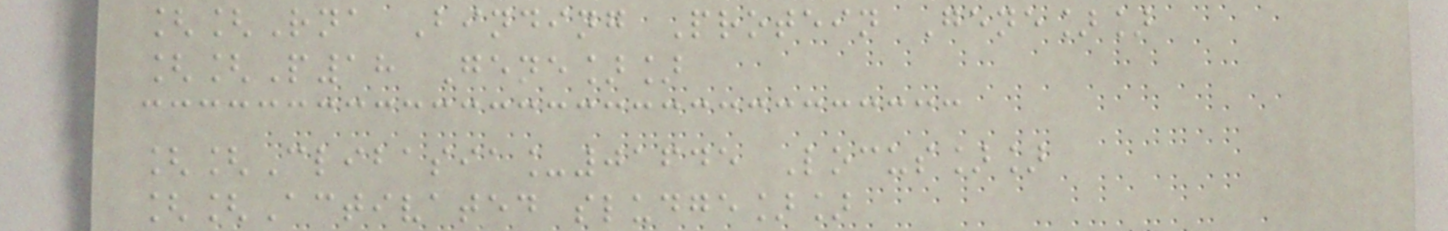[[Rna Binding Protein Gene]]
[[P18 Gene]]
[[Clibasia_01645 Locus]]
[[Activated sludge]]
